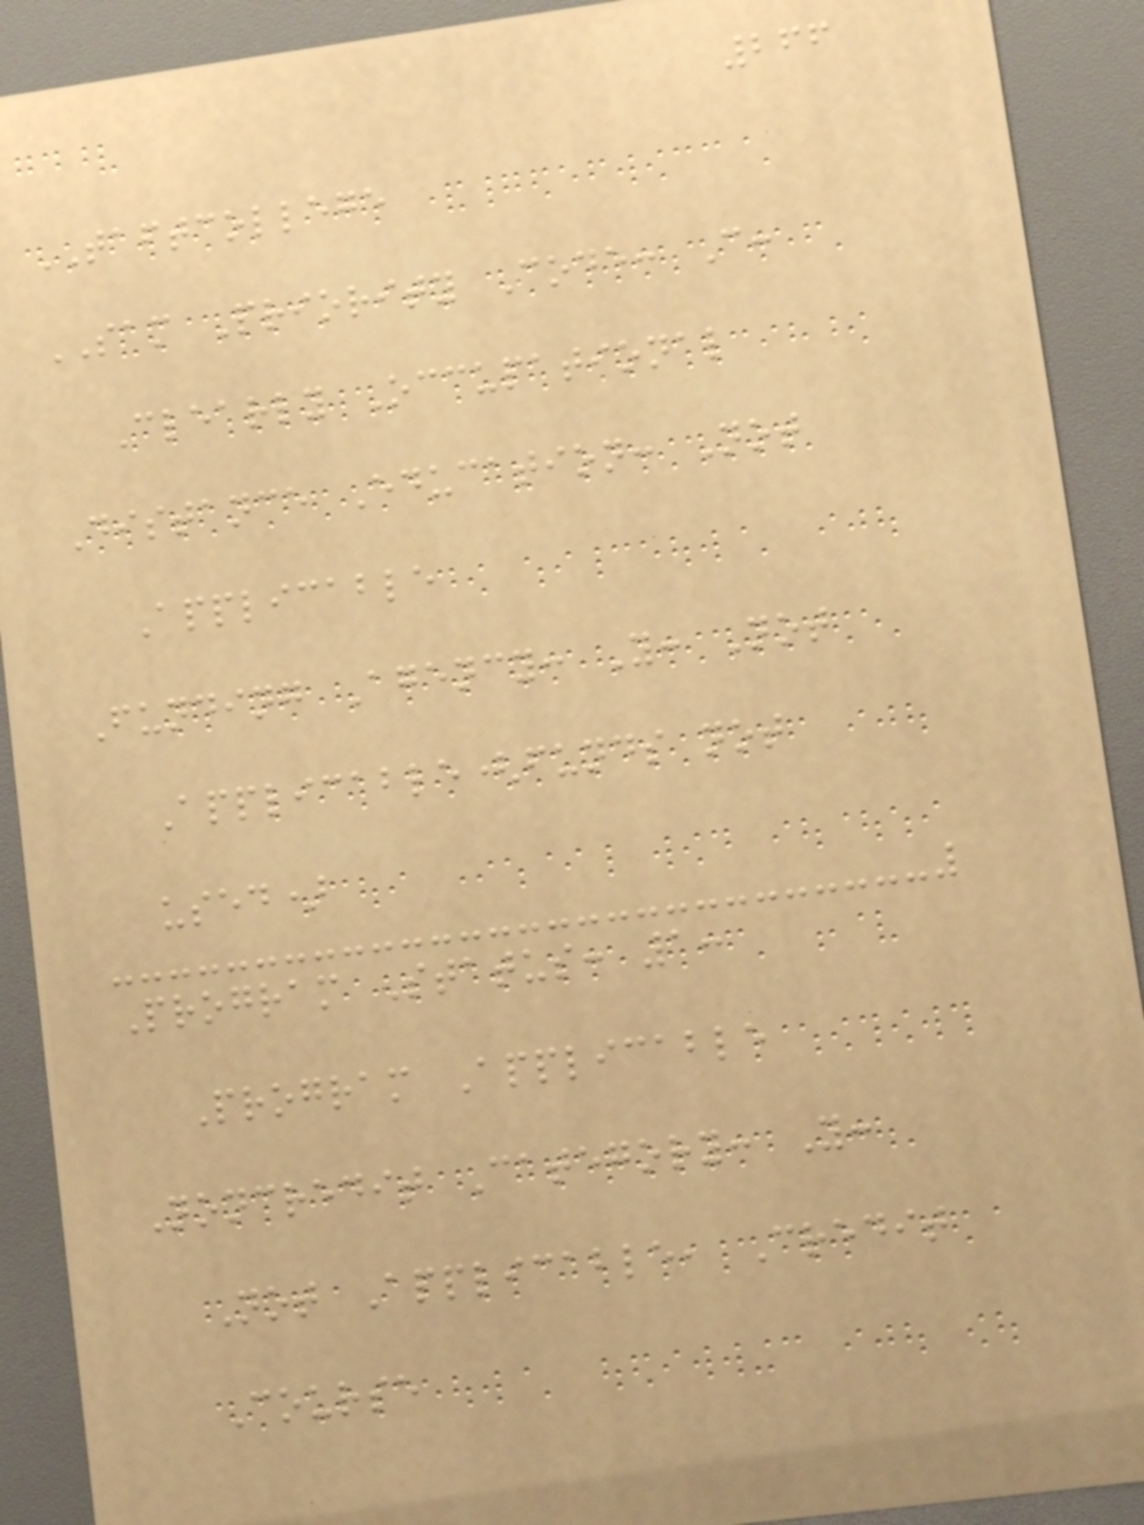266
TAFTCOLLEGE
SAM Priority Code: C:
Clearly Occupational
Distance Education: Not
Applicable
Funding Agency: Y: Not
Applicable(funds not
used)
Program Status: 1:
Program Applicable
Noncredit Category: Y:
Not Applicable, Credit
Course
